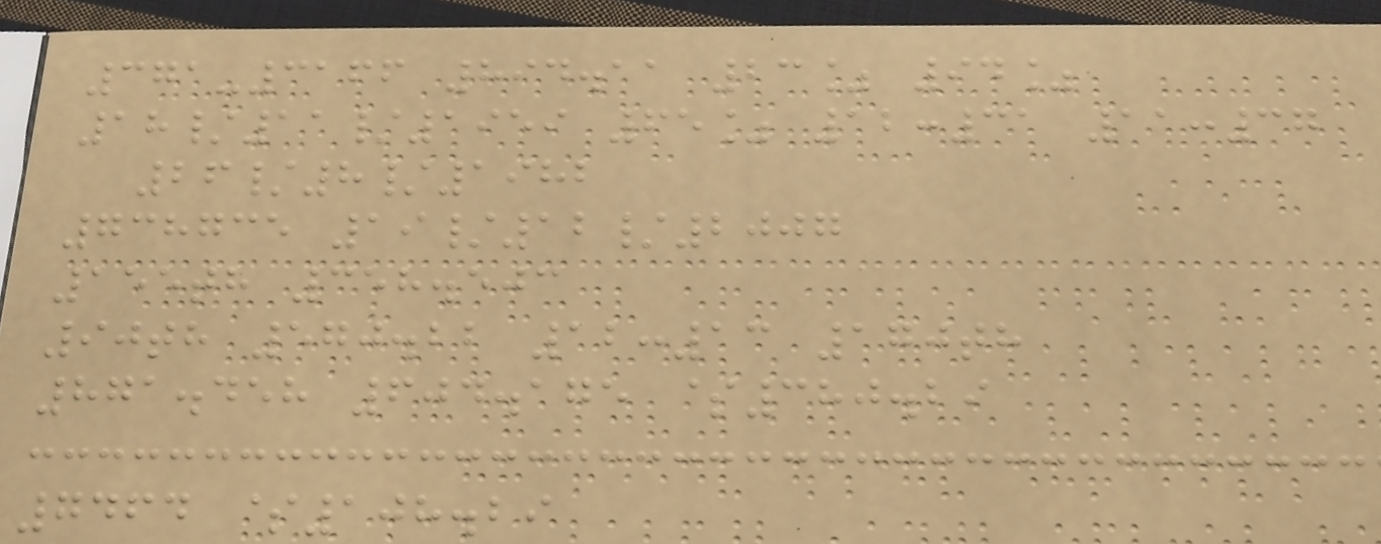371-3166 894.11 23% 94%
18/11/1959 65% 12:31 11:37
26/8/1982
738735 19/12/2007
155th 358.503
90th 570.22 12:13 170th
871.458 604.175 $380.29
7464 $108.29
